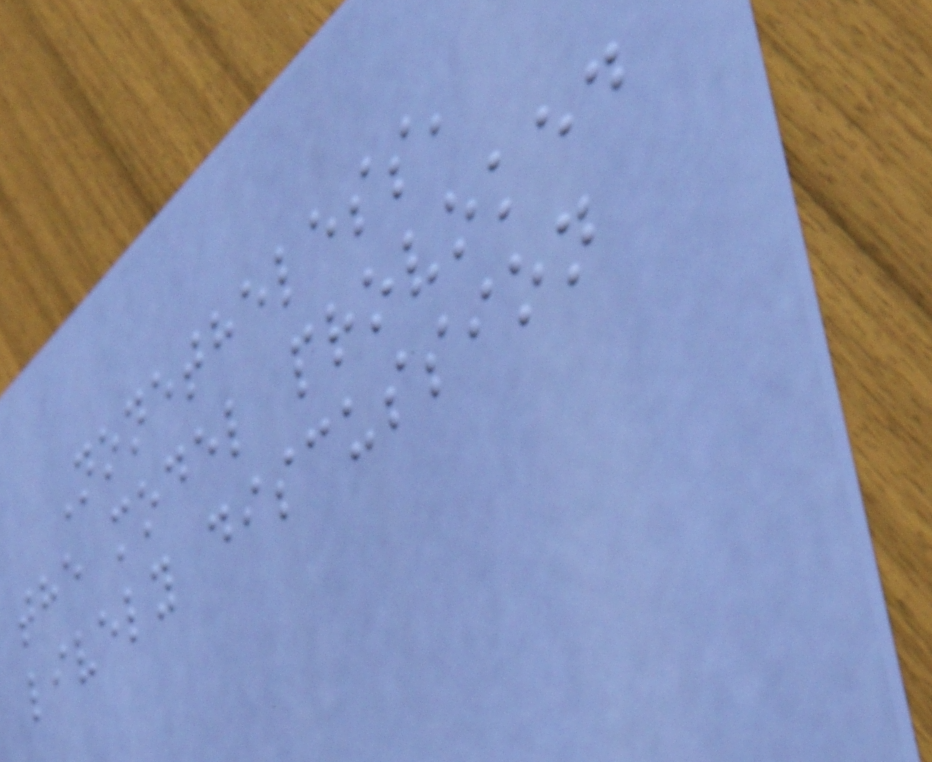Nonetheless,
the model provoked
lively discussion
